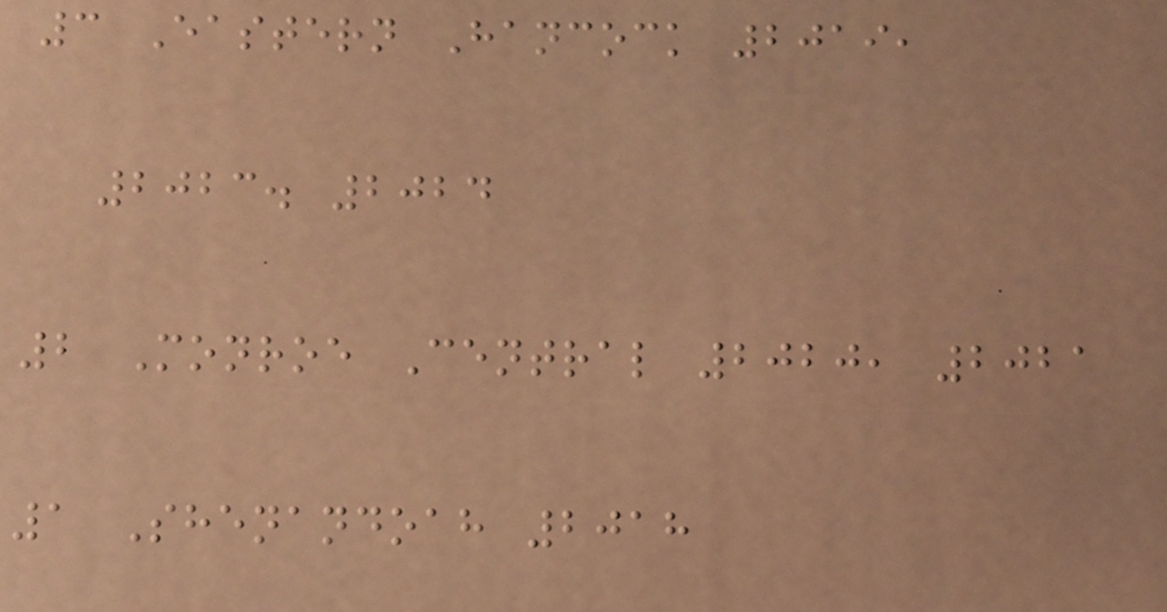3 Eastern Hancock 2019,
2023. 2024
2 Monroe Central 2020, 2021
1 Shenandoah 2018
